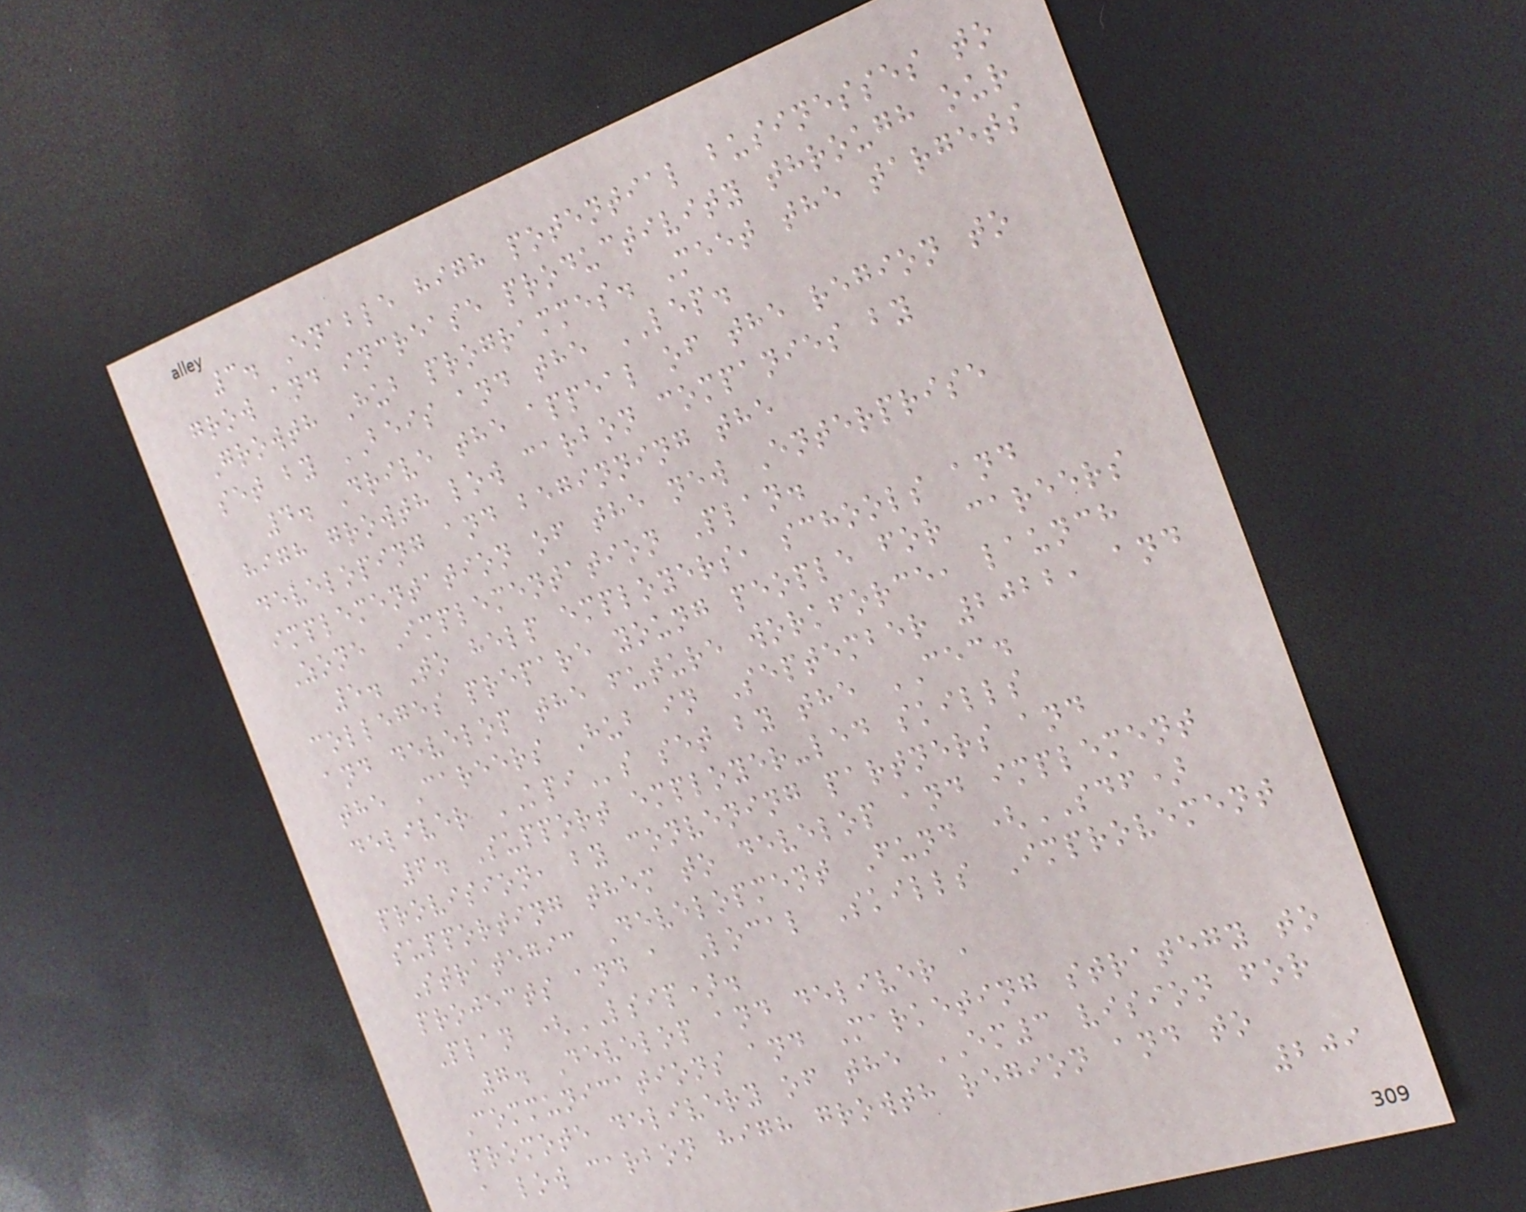3. Enable high potential businesses to
grow and increase productivity through our
Growth Hub programmes. Meet the targets
set by BEIS and the LEP.
4. Drive the appeal of the region to
high growth low carbon companies by
developing and beginning the
implementation of the new Enterprise
Zone Implementation Plan.
5. To help employers, schools and
colleges prepare young people for careers
and develop the future workforce, launch
the Careers Hub in September 2022, and
deliver KPIs set by the CEC.
6. Support employer-led skills
provision, by convening partners and
supporting them to develop and implement
Strategic Development Fund (SDF)
projects and a Local Skills Improvement
Plan (LSIP).
7. Develop and deliver a
Communications and Marketing strategy to
promote delivery of the EM3 vision for
a low carbon high growth region and to
209
